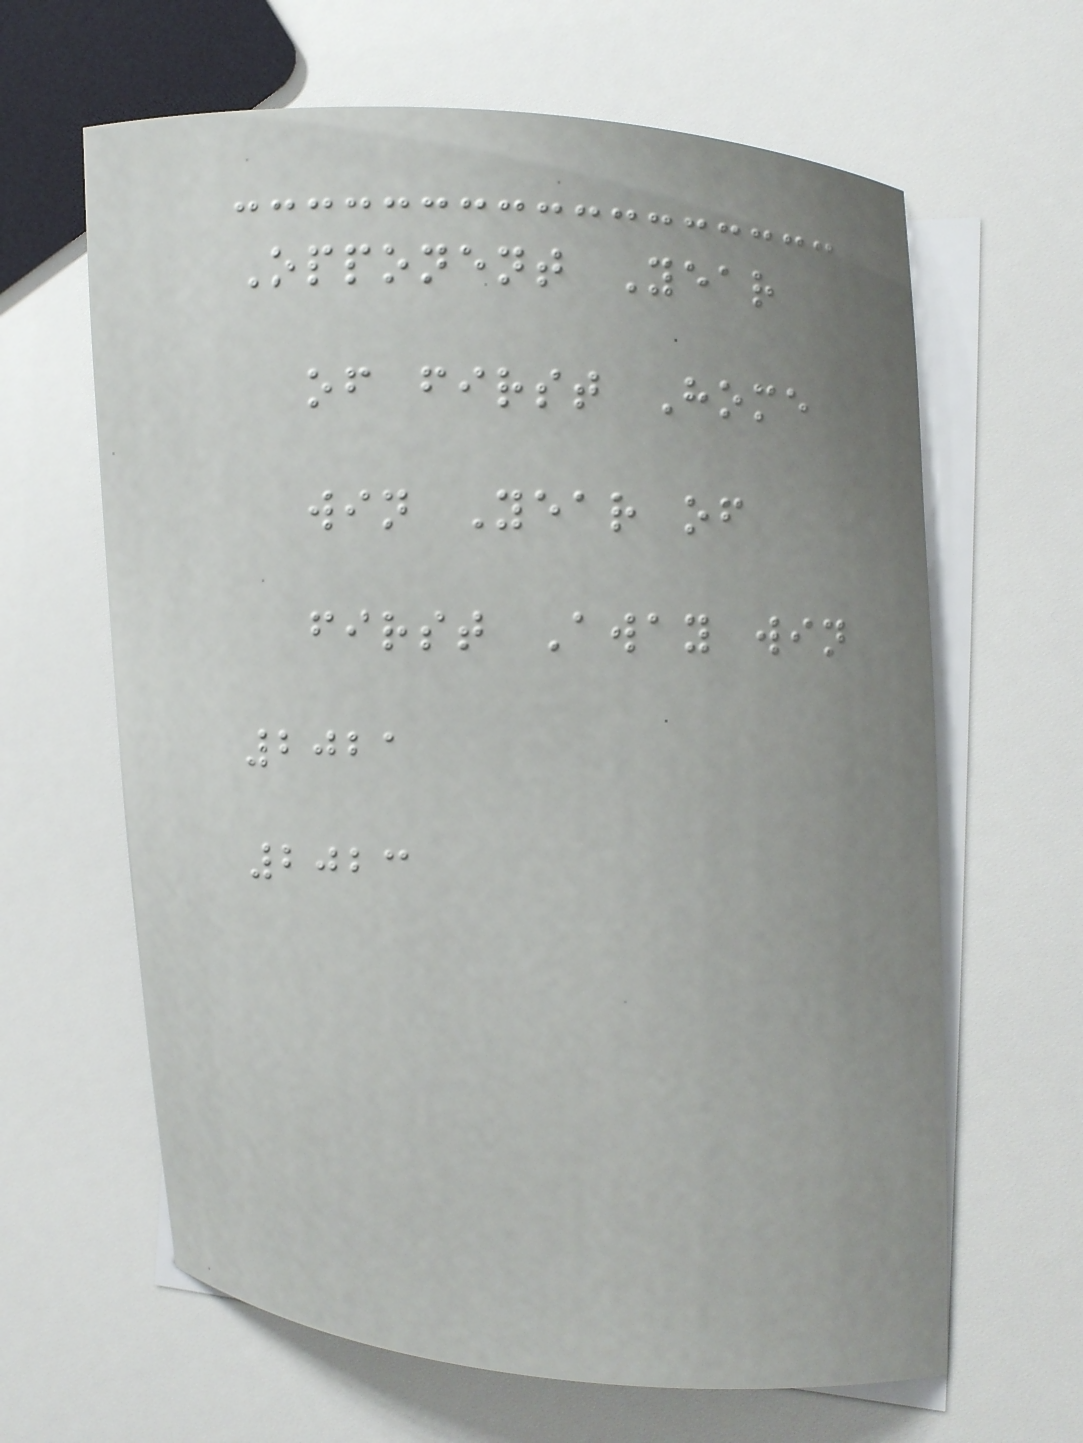Opponent Year
of first Home
win Year of
first Away win
2021
2023
